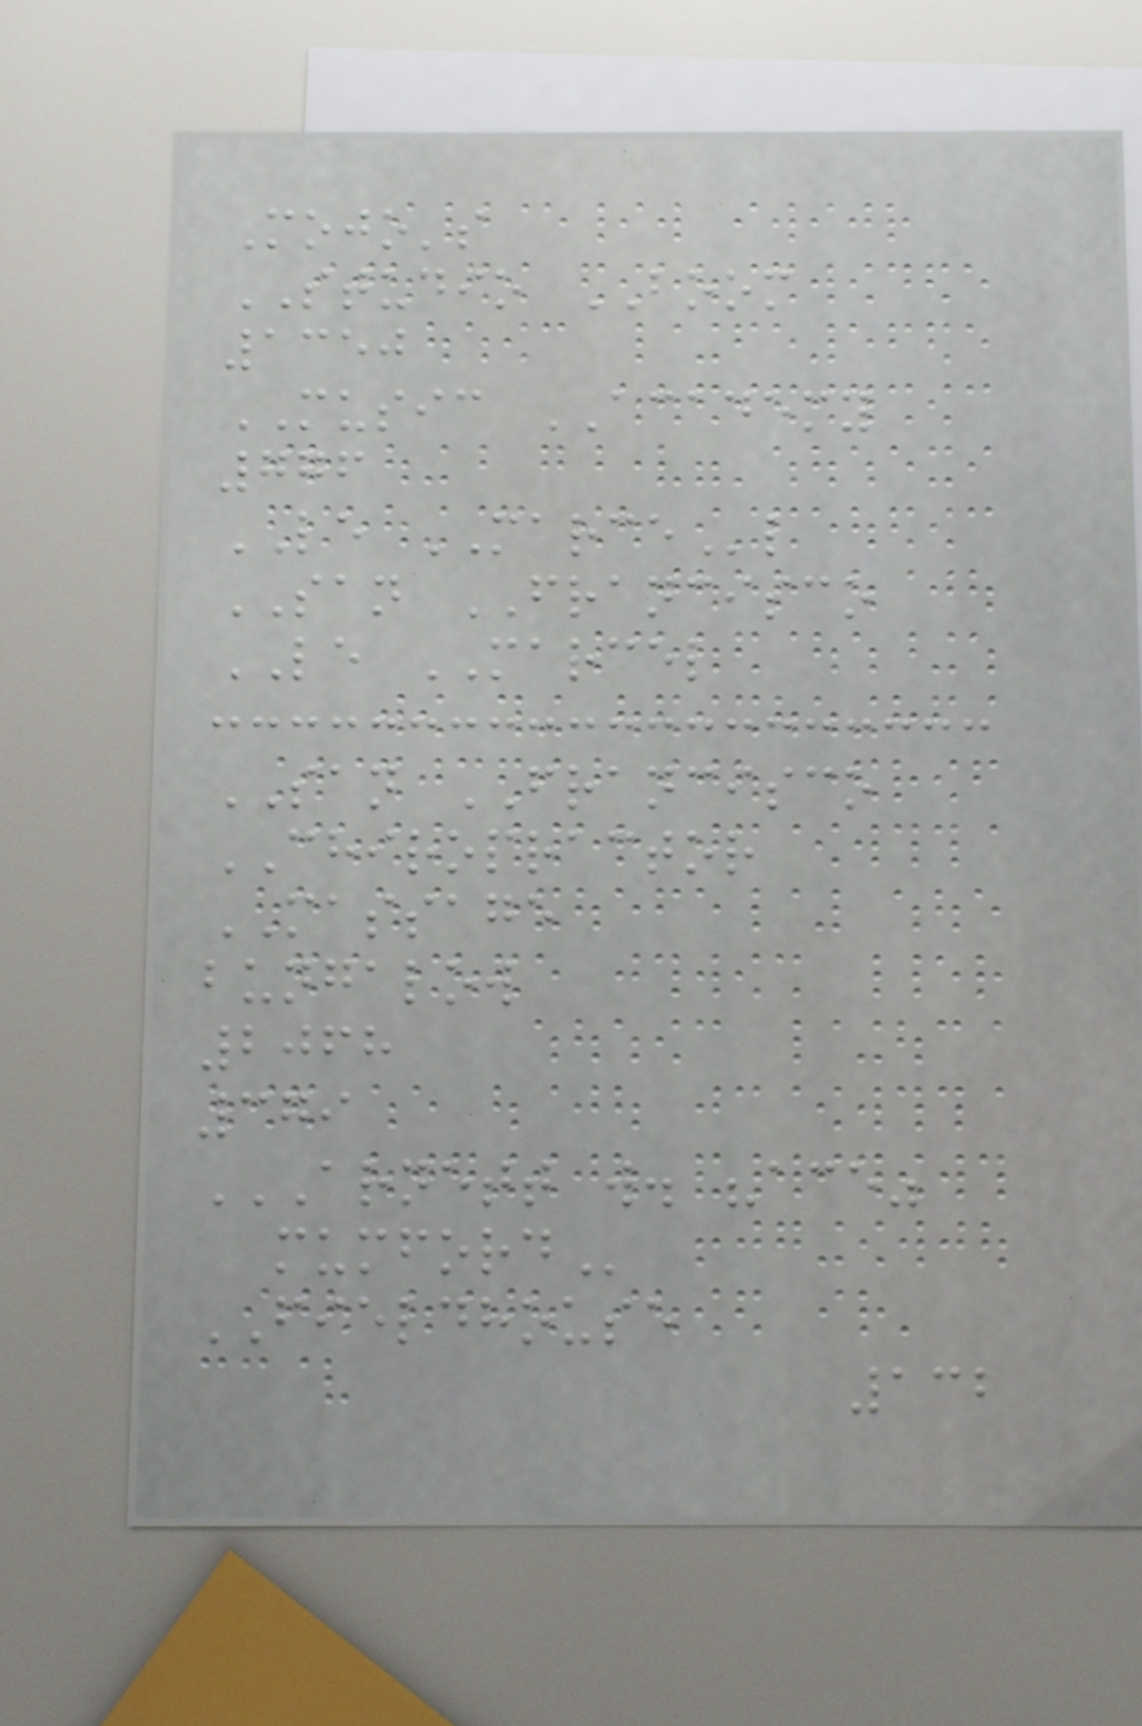Mojo's
STUDIO BOOM
1350
MUSIC ACADEMY
776
LE MARCEl
SAN FRANCISCO
LE MARCEL
SAN FRANCISCO
CHIROPRACTOR
MASSAGE
bungalow
2068
379
ARNETT W. "ACE"
MUMFORD
FIELDHOUSE
132
